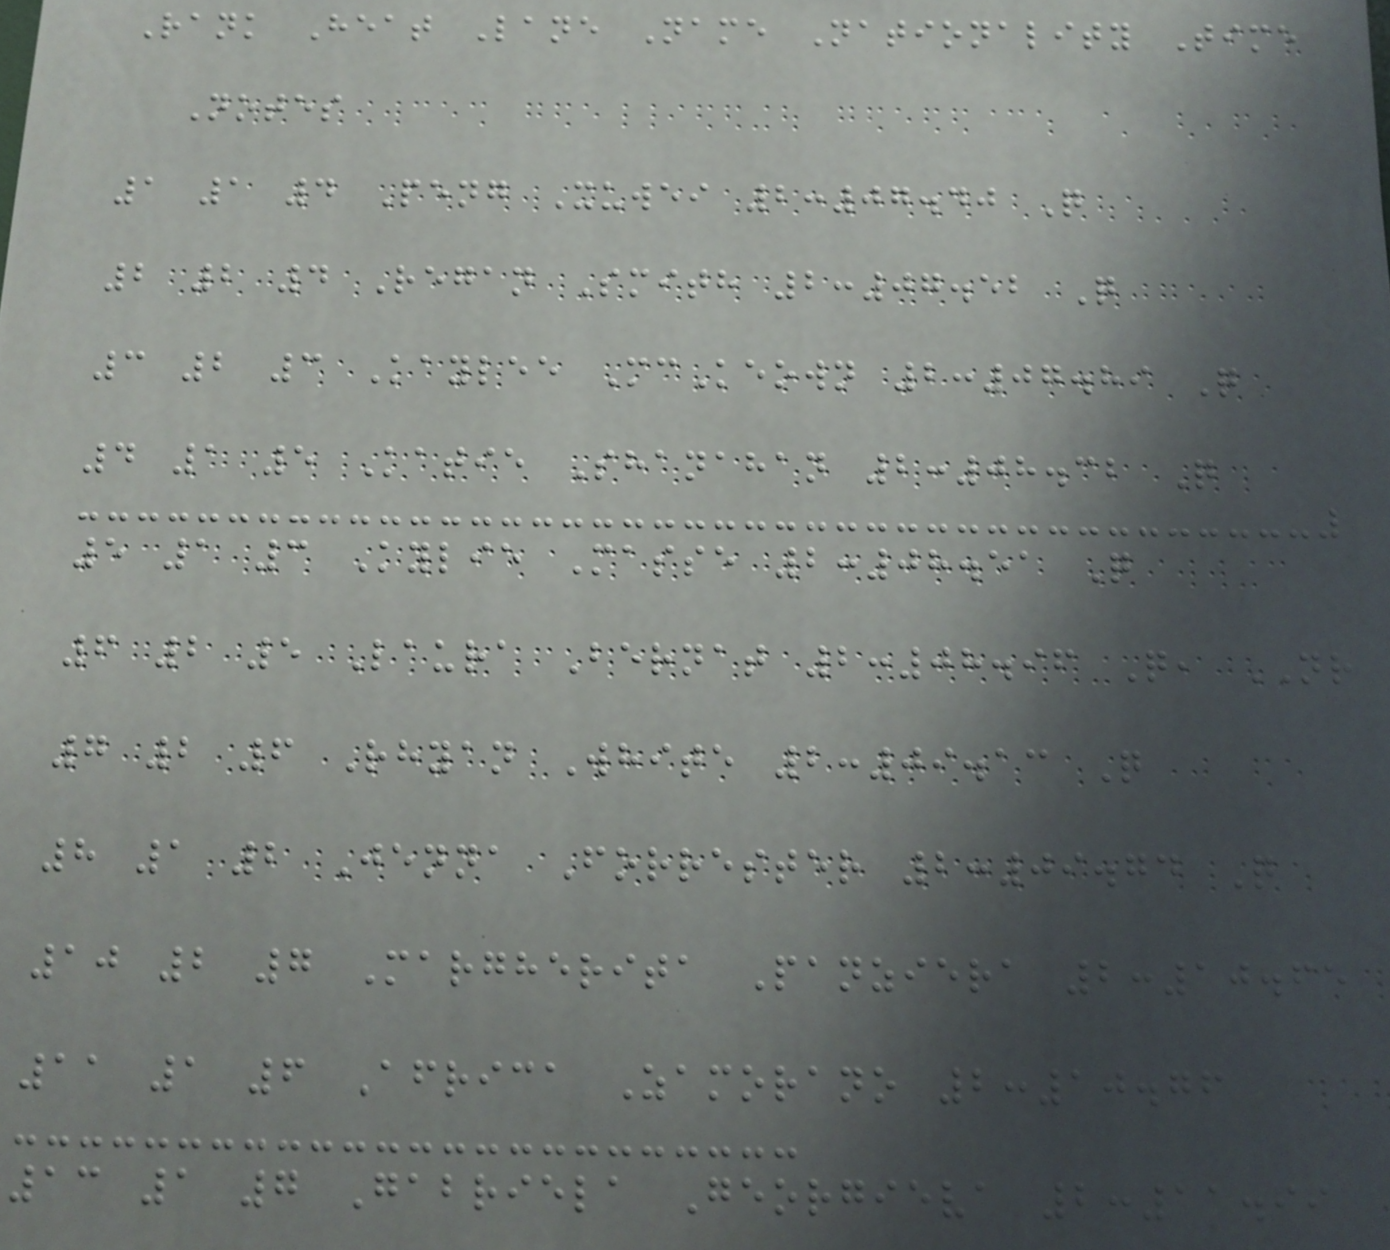Rank Heat Lane Name Nationality Time
Notes
1 1 4 Peng Xuwei 2:07.40 Q
2 2 4 Regan Smith 2:07.52 Q
3 2 3 Kaylee McKeown 2:07.89 Q
4 1 5 Katie Shanahan 2:08.32 Q
5 1 3 Kylie Masse 2:08.51 Q
6 2 5 Laura Bernat 2:08.96 Q, NR
7 2 6 Rhyan White 2:09.13 Q
8 1 2 Jenna Forrester 2:09.74 Q
10 2 7 Margherita Panziera 2:10.65
11 1 6 Africa Zamorano 2:10.76
13 1 7 Gabriela Georgieva 2:11.99
